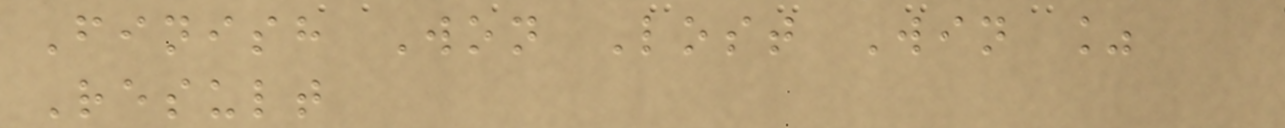Finish Won Lost Win %
Result
